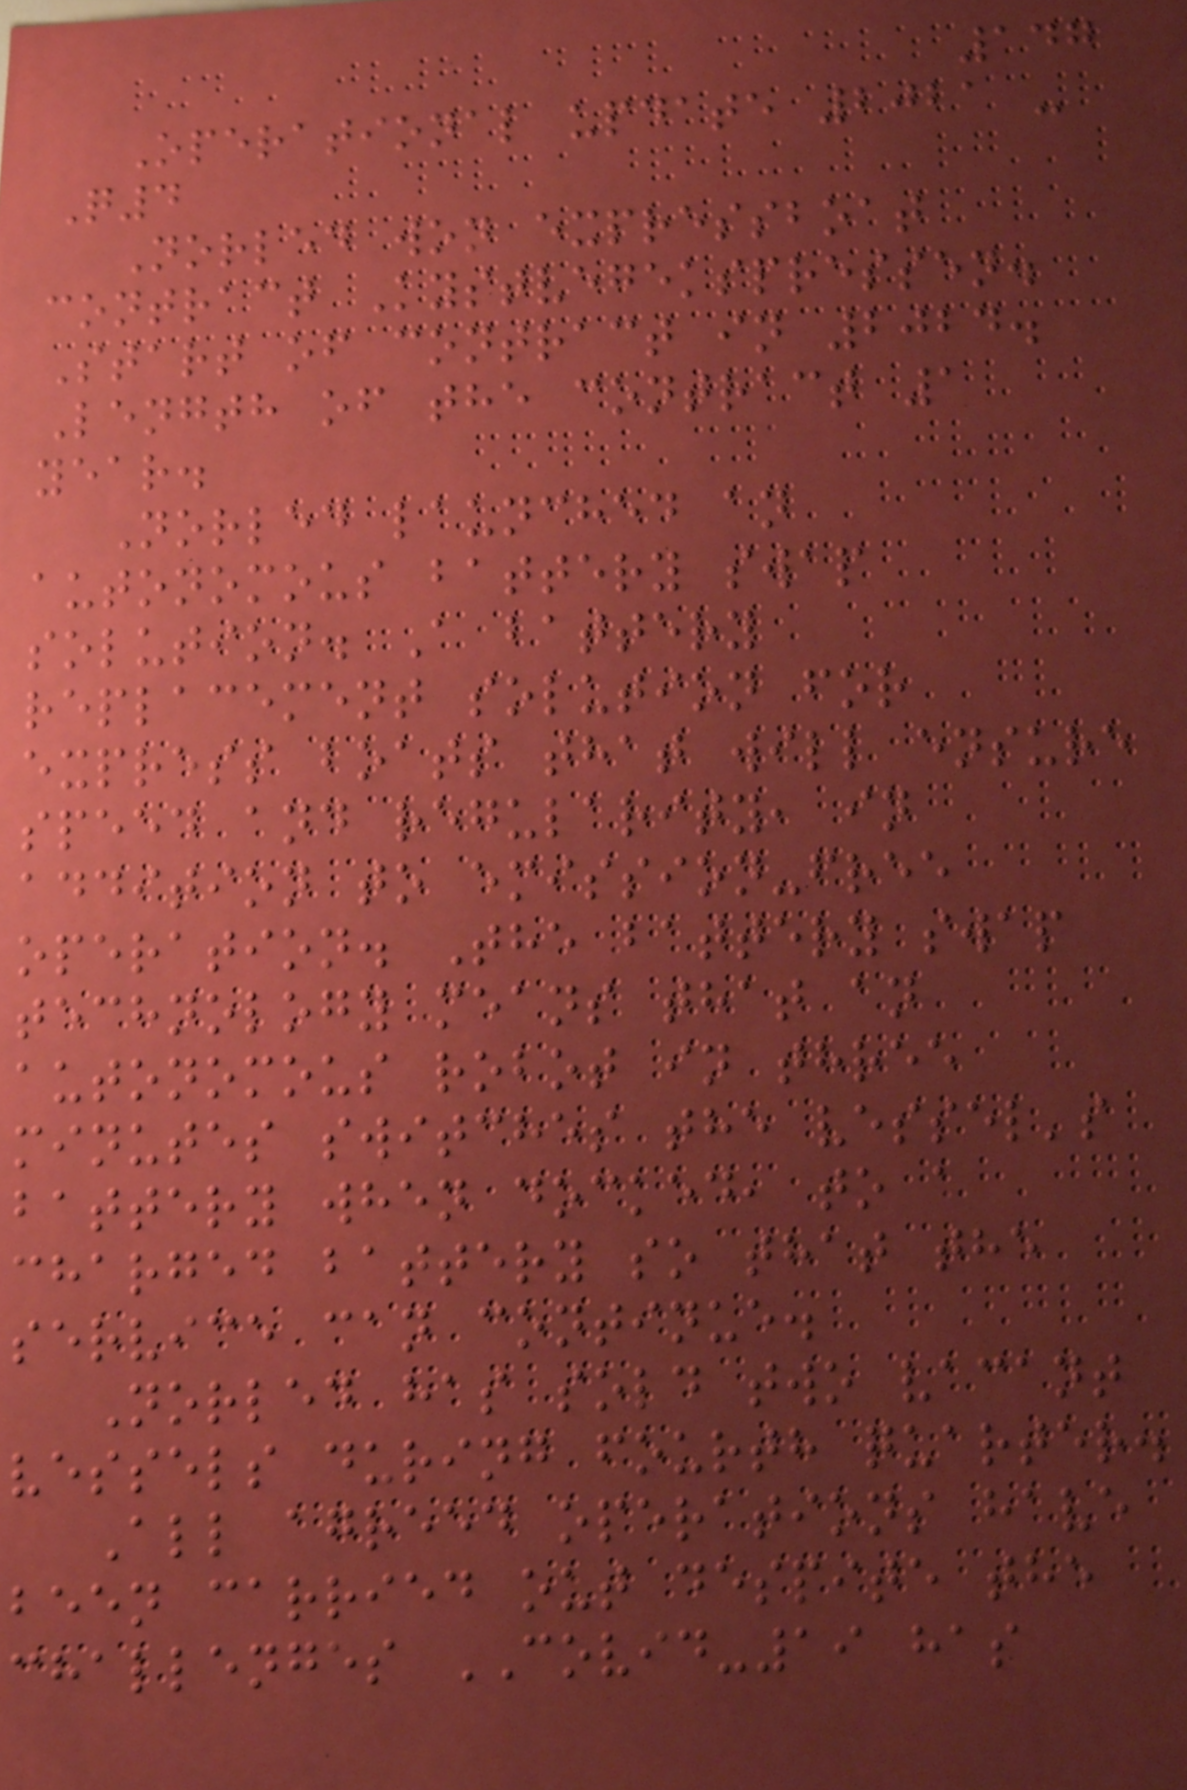147
Operational update 2021 -
Q4
Norled won expressboat
contract Kystvegekspressen.
Start of contract in 2024.
Length of the contract 1
year.
Norled launched an
autonomous battery swap
solution. A battery
replacement solution for
express boats that will ensure
speed and regularity, in
addition to emission-free
operation. The battery swap
technology means that an
autonomous robot in three
minutes switches the vessel's
battery when docked, to a
charged battery so that the
service can continue.
Norled has sold two vacant
vessels during fourth quarter.
All agreed operations have
been carried out despite the
challenges COVID-19 has
